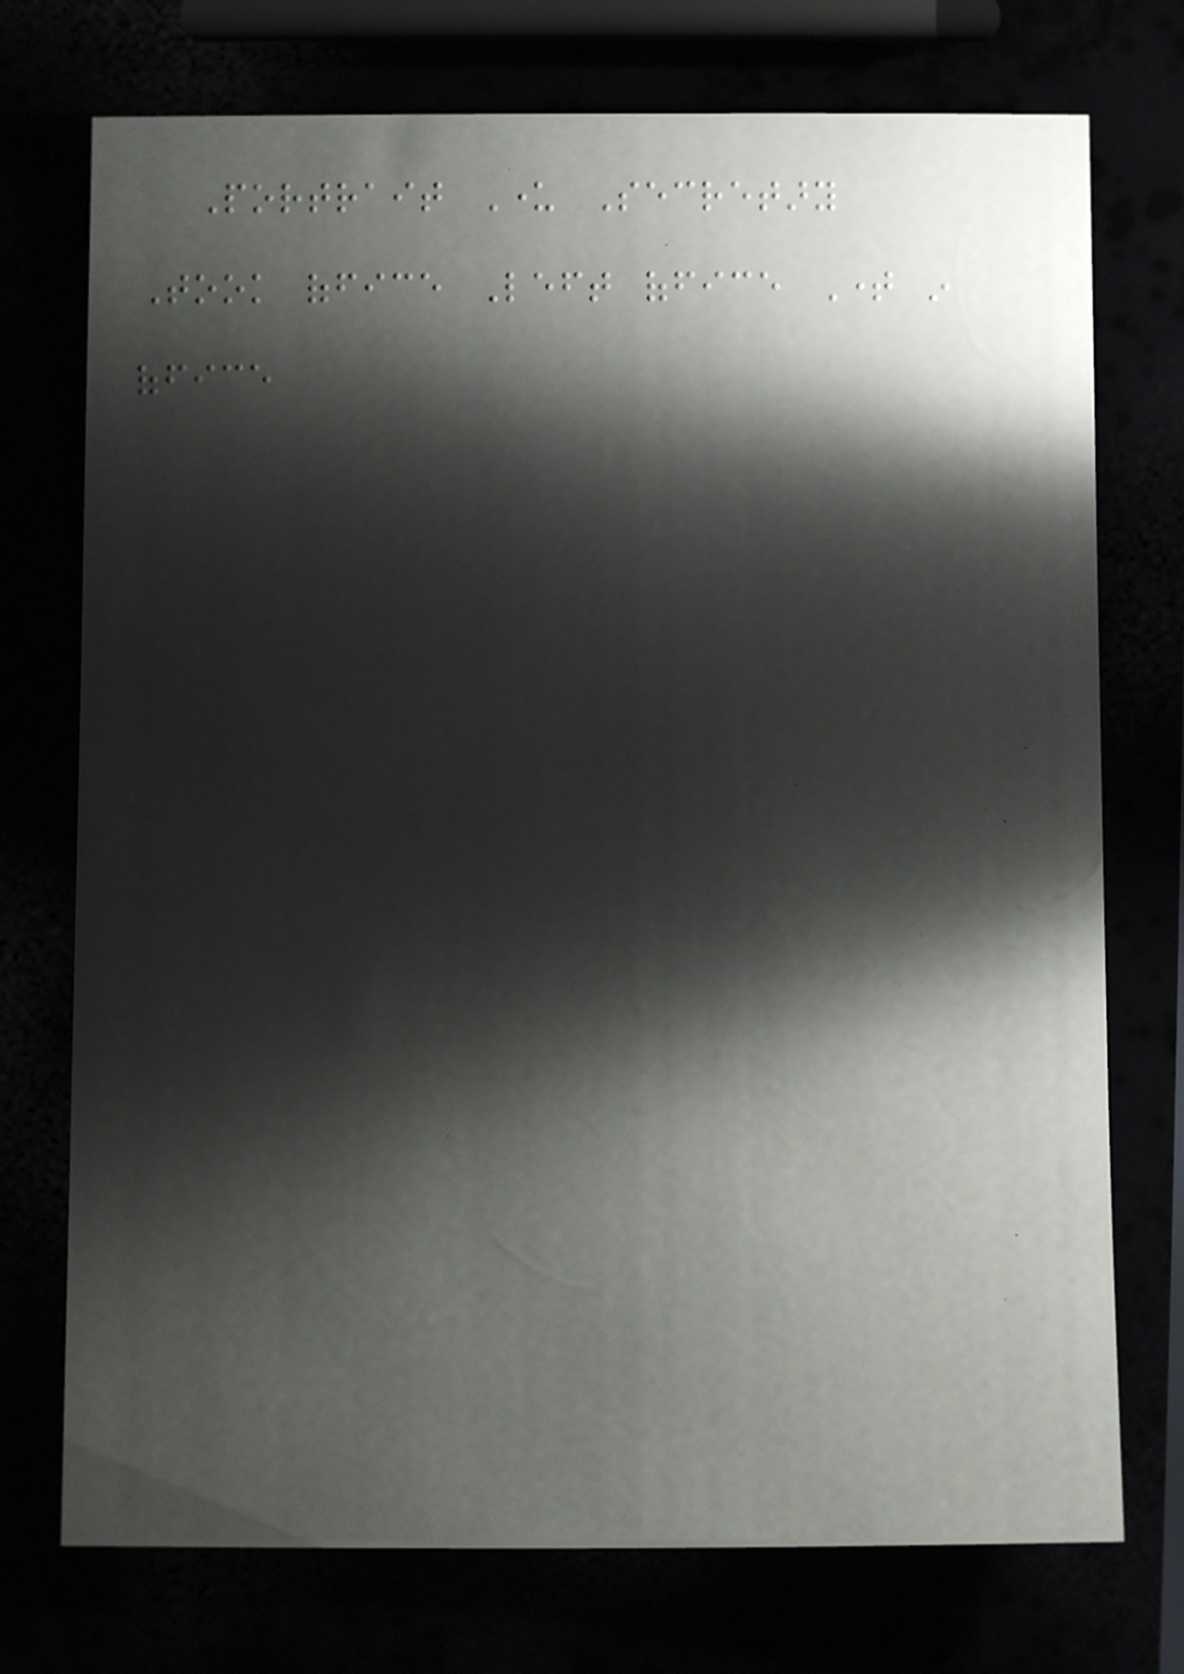Portrait Under Secretary
Took office Left office Time in
office
